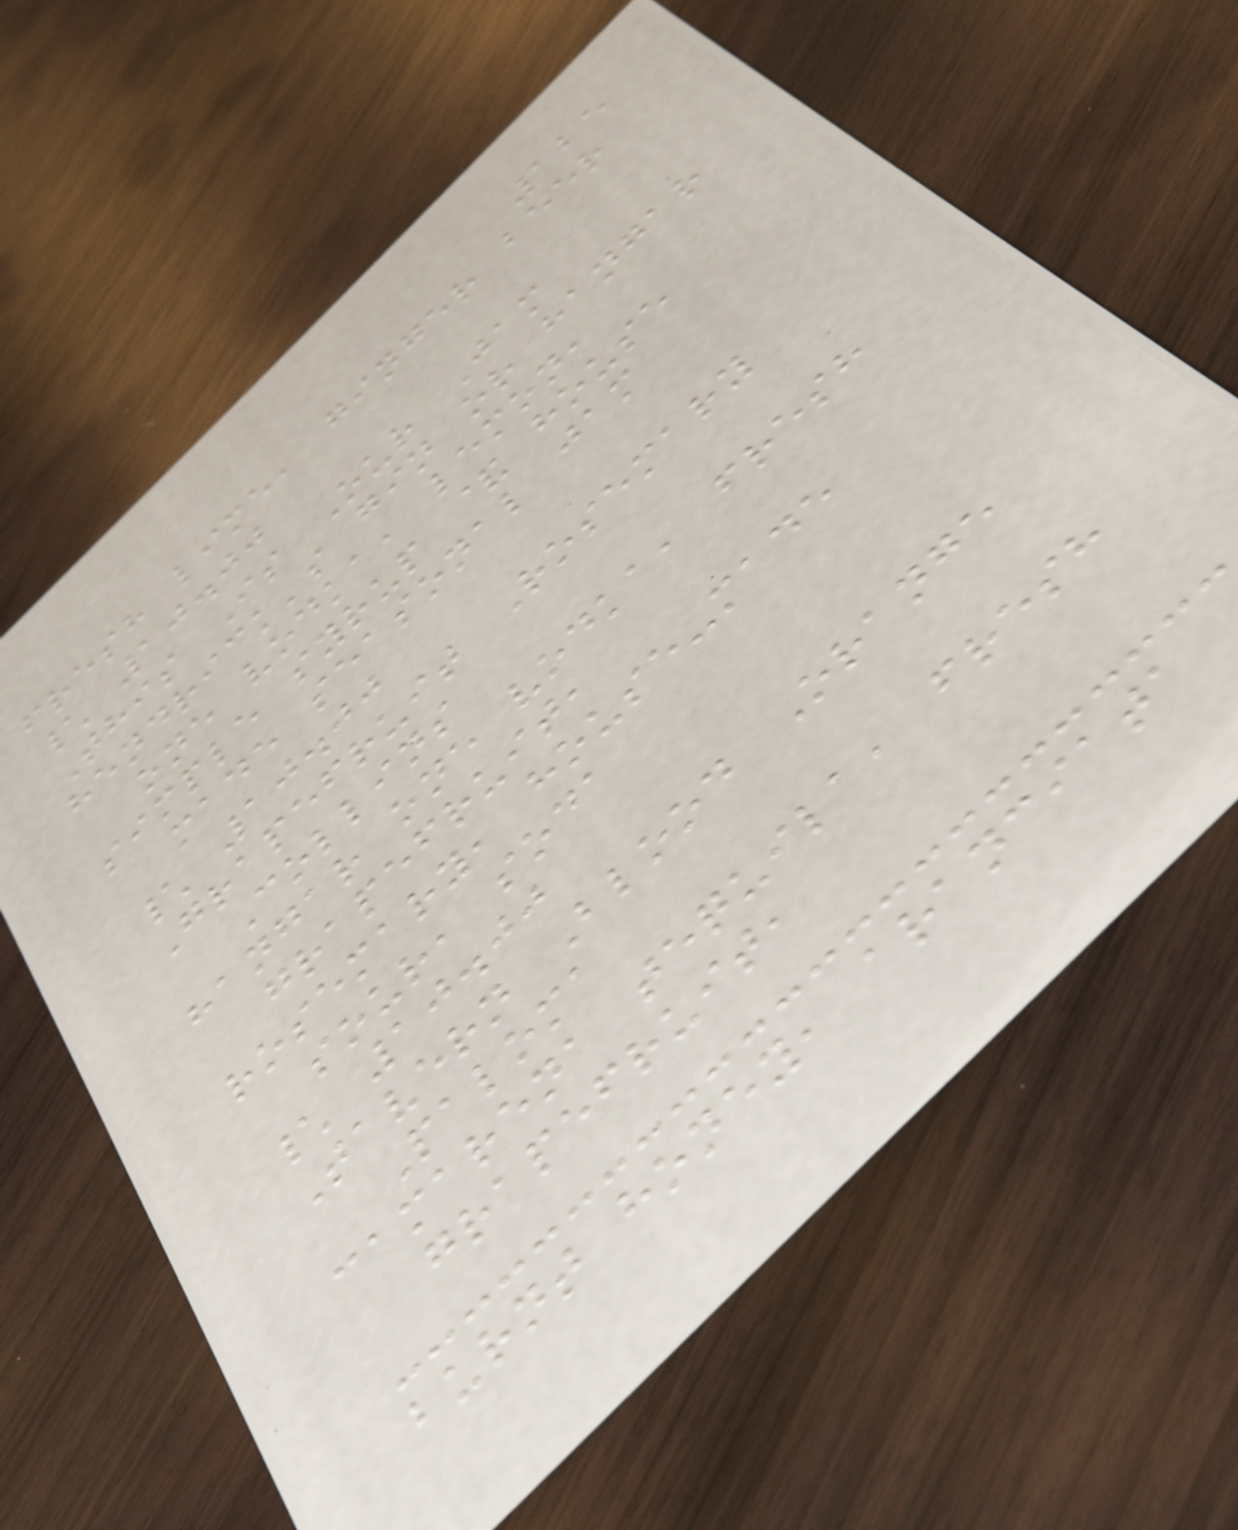125
fresh lime, ginger beer
\ 10.00
This Is Our Jam
hendrick's gin or hangar
one vodka, lemon,
simple syrup & house
made seasonal jam
\ 10.00
Grapefruit Rosemary
Collins
hangar one vodka, fresh
grapefruit,
rosemary, house-made
sour, soda
\ 10.00
Tavern Blood Orange
Paloma
camarena tequila, fresh
grapefruit,
burnt honey, aranciata
